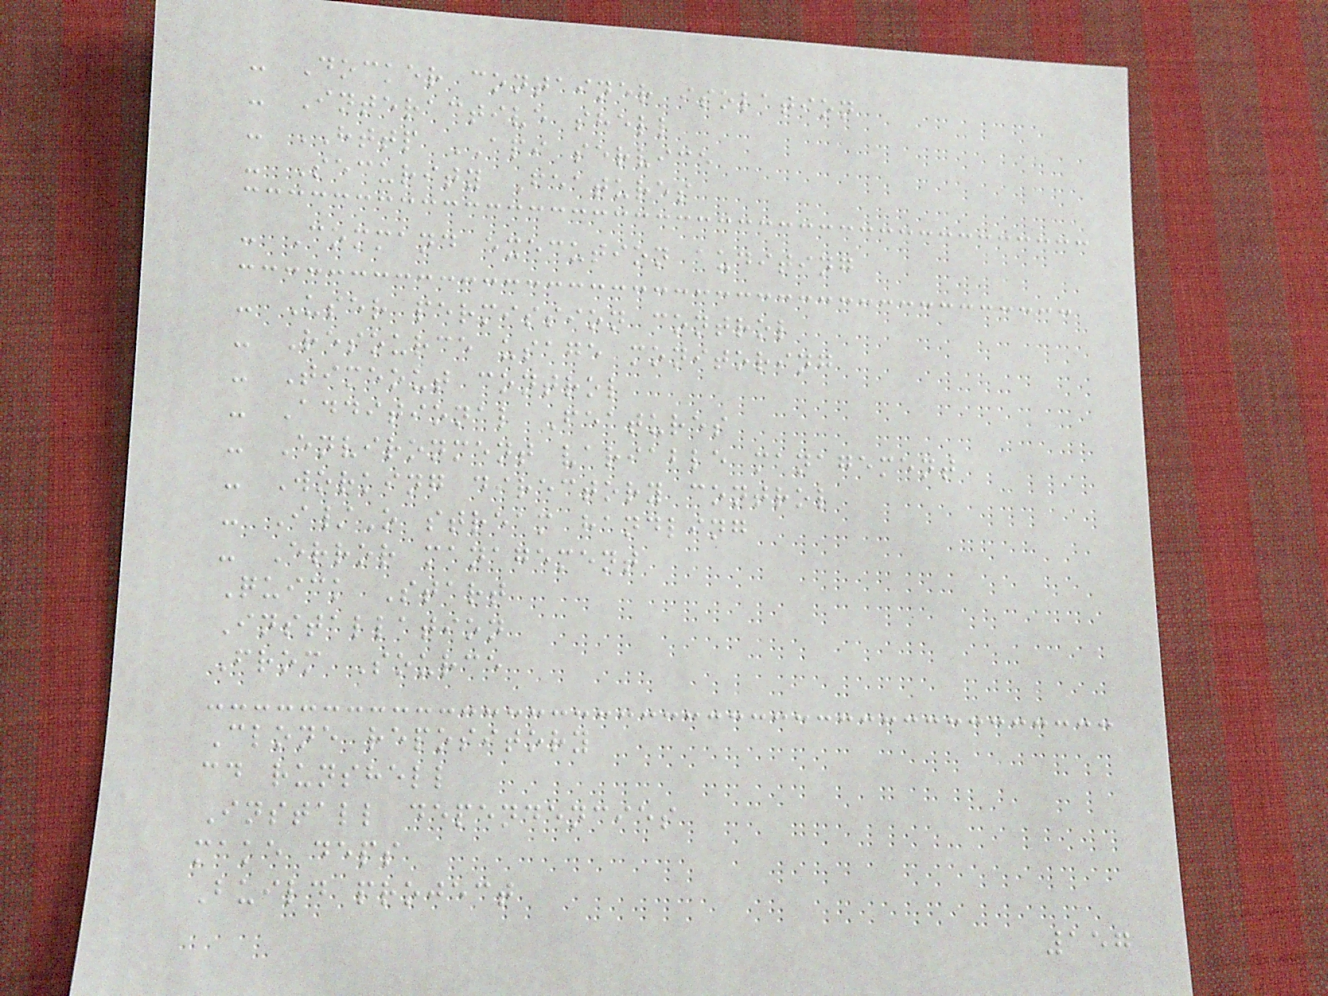- Docker container isolation
- Interactive shell
- HTTP API service
- Security Features
- Command execution auditing
- User permission control
- Resource usage monitoring
- Timeout control
- Additional Features
- Environment variable management
- Working directory control
- I/O stream handling
- Error management
Quick Start
Installation
From Source
Clone repository
cd runshell
Install dependencies
make deps
Build project
157
